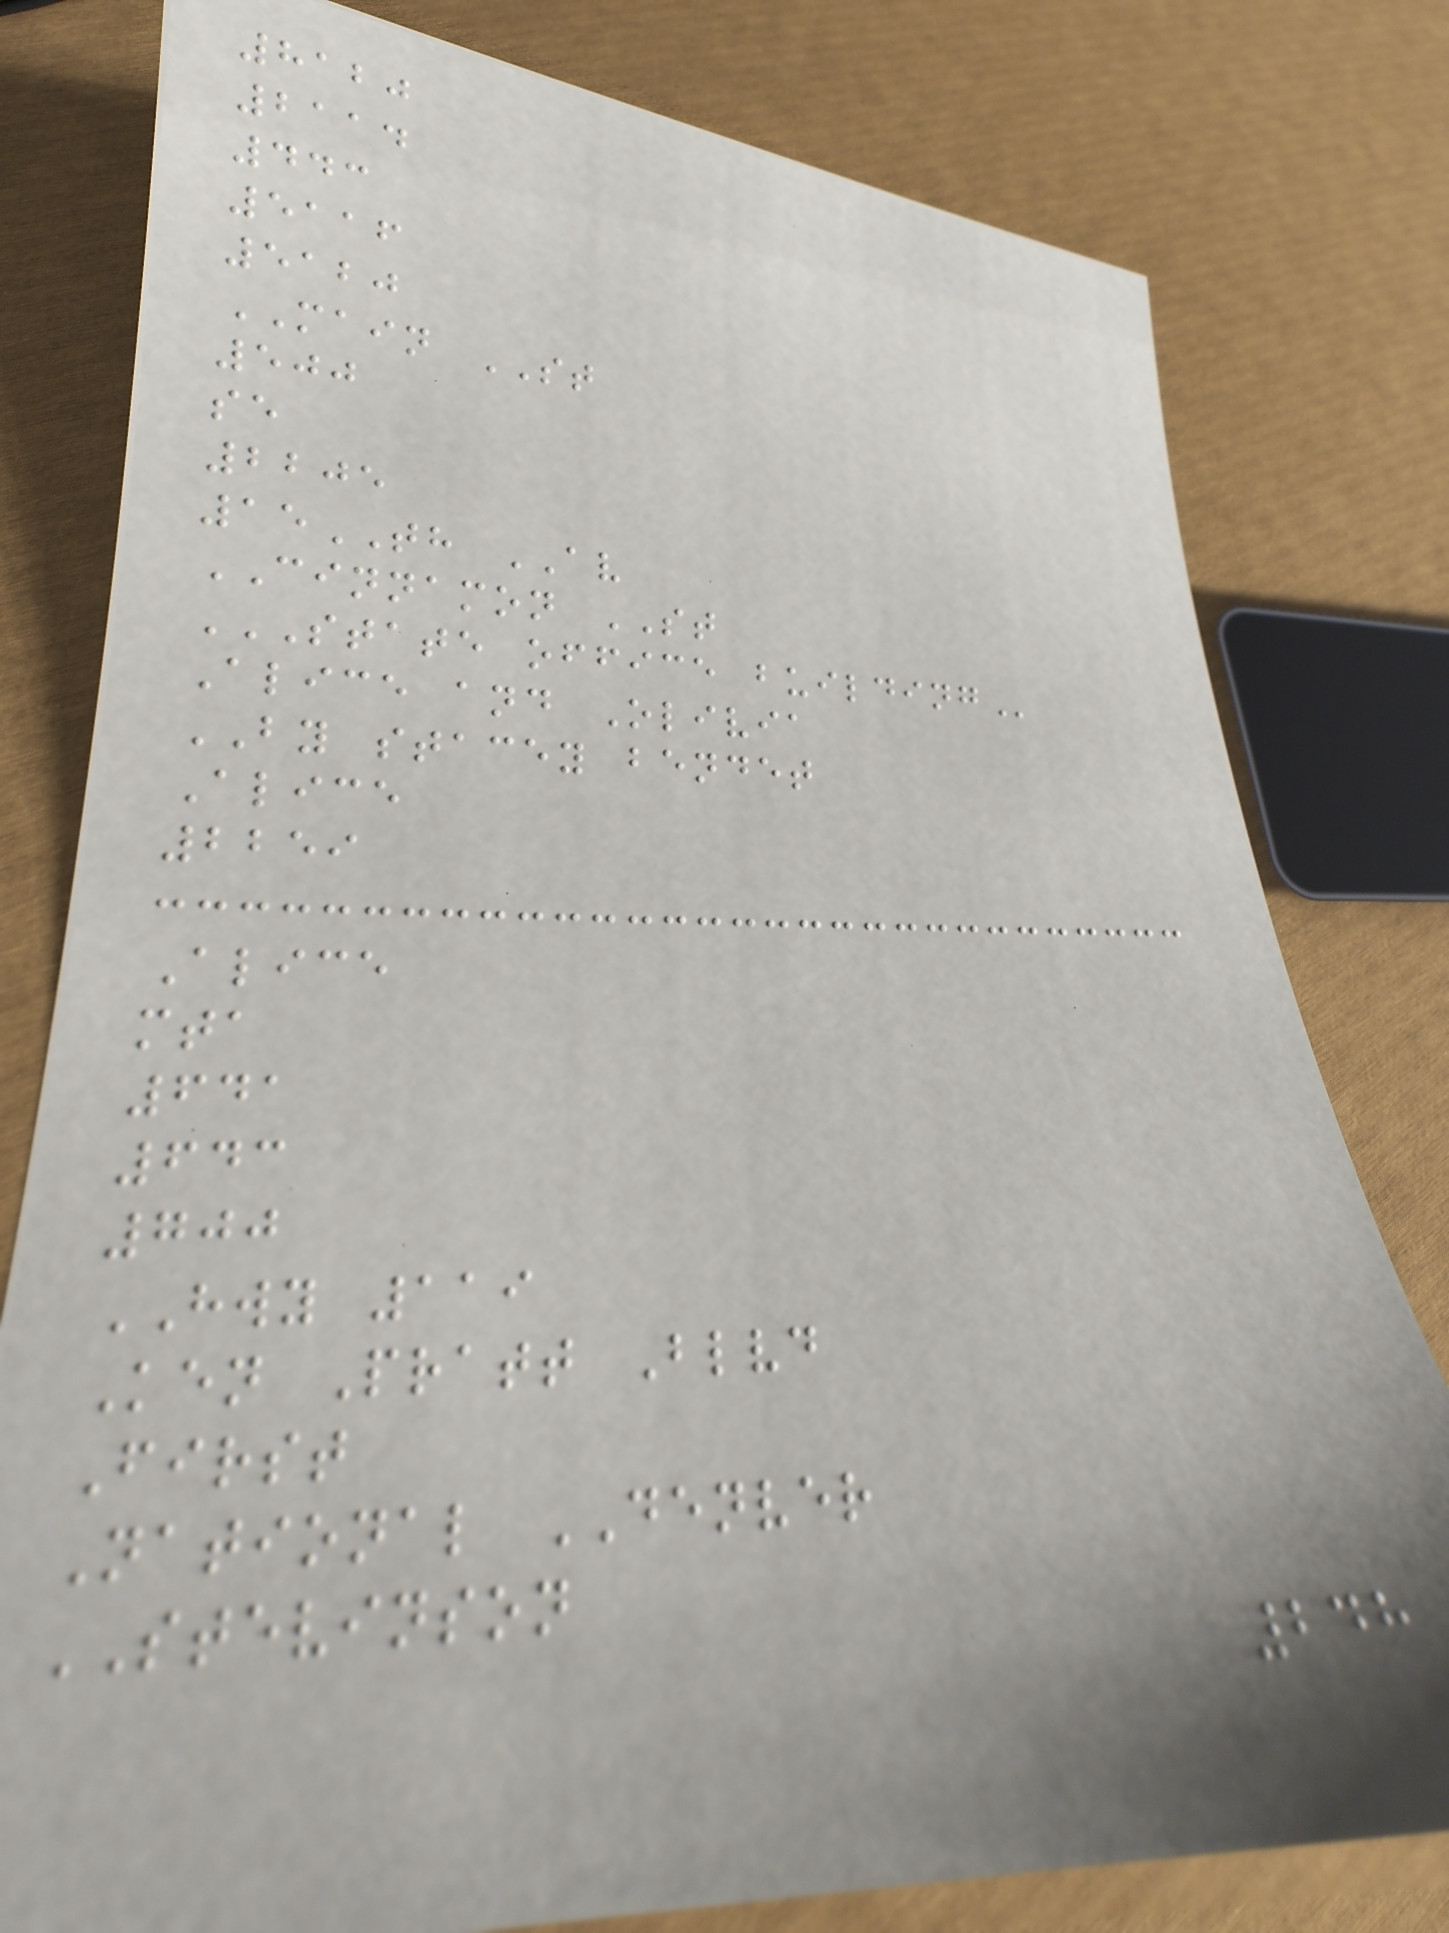8120
2114
443
5116
5120
MAIN ST
500
se
2205
15TH AV
CINNAMON ST
STATE OFFICE BUILDING
Alice and Olivia
BY stacey bendet
Alice
2259
Alice
mta
641
643
700
HWY 119
Ken Pratt Blvd
First
National DENVER
STEVINSON
248
